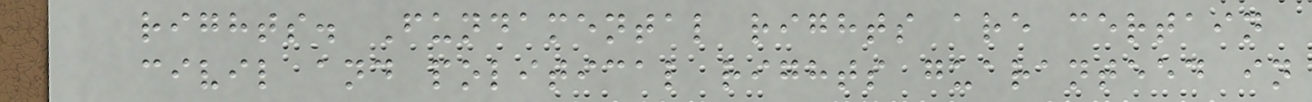rights. Fundamental rights are certain
civil and political rights guaranteed in
